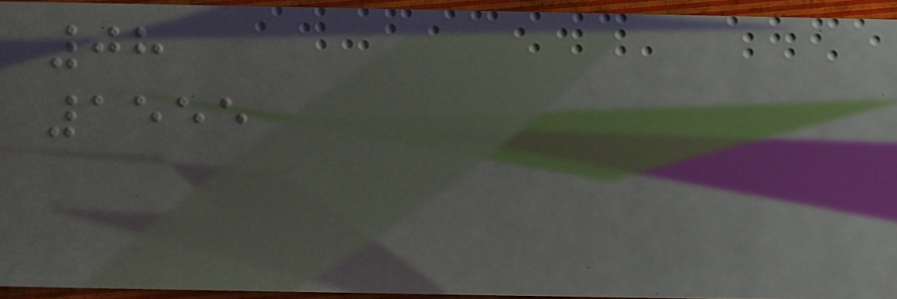08
1555
